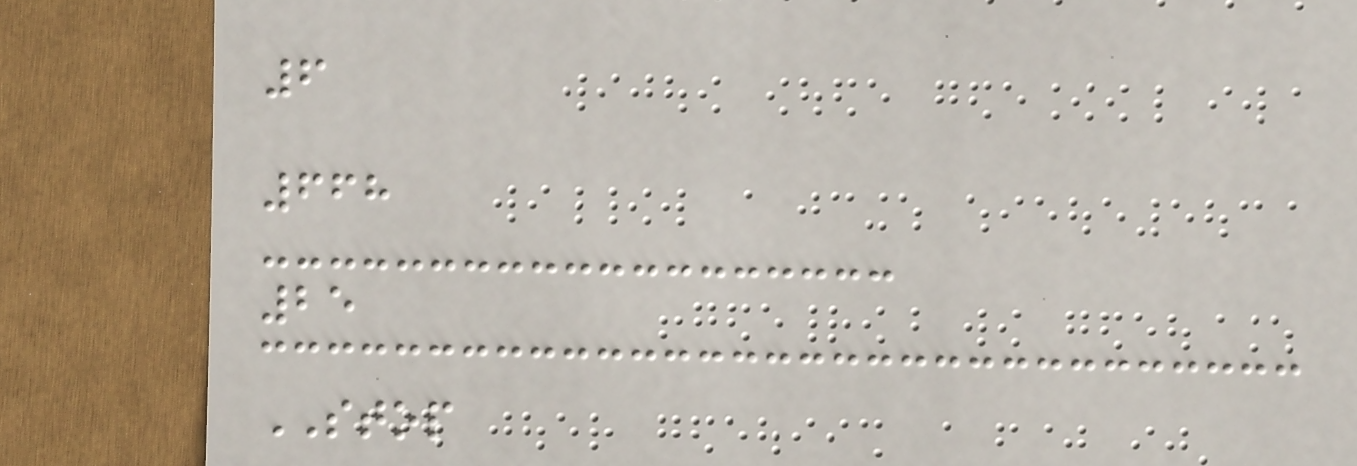6
668
25
STOP
